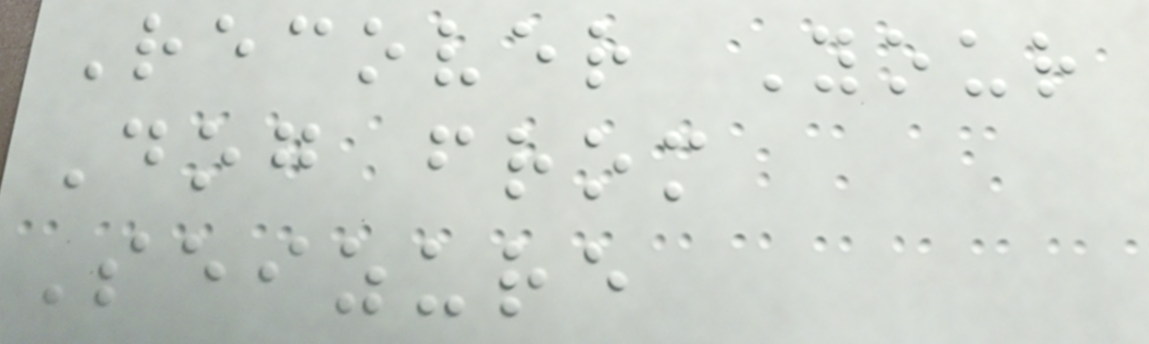Recover Your
Dog from
Seizure
